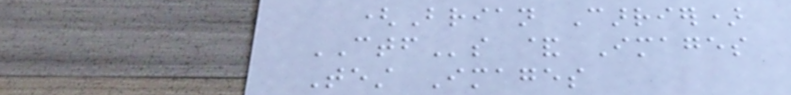(Brian Carrier)
CTFs & Images
Test Images
